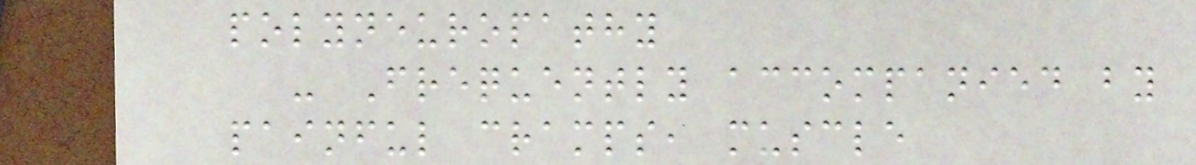polyneuropathy
- Frequently accompanied by
painful cramps, muscle
